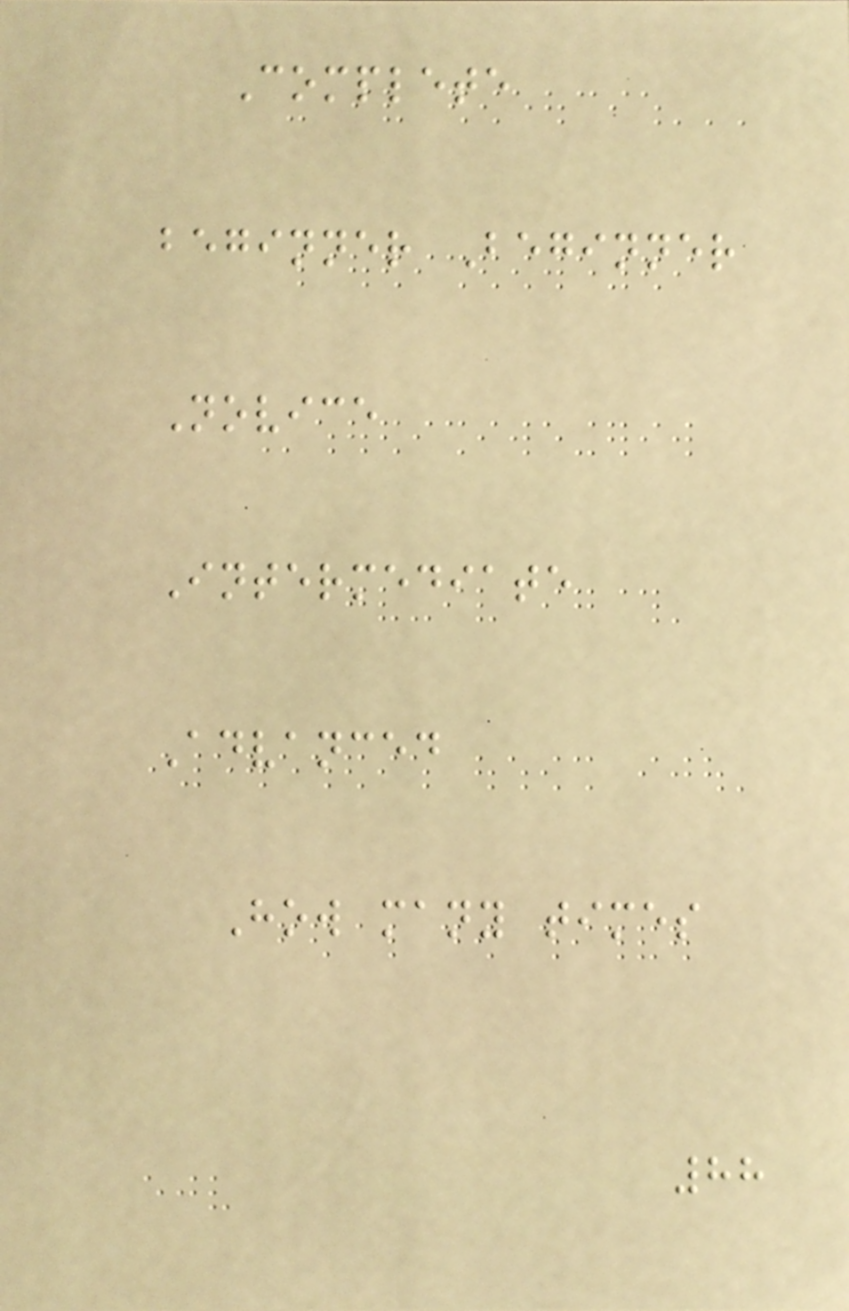Complete
beginner Beginner
Novice
Intermediate
Advanced
How many times
88
